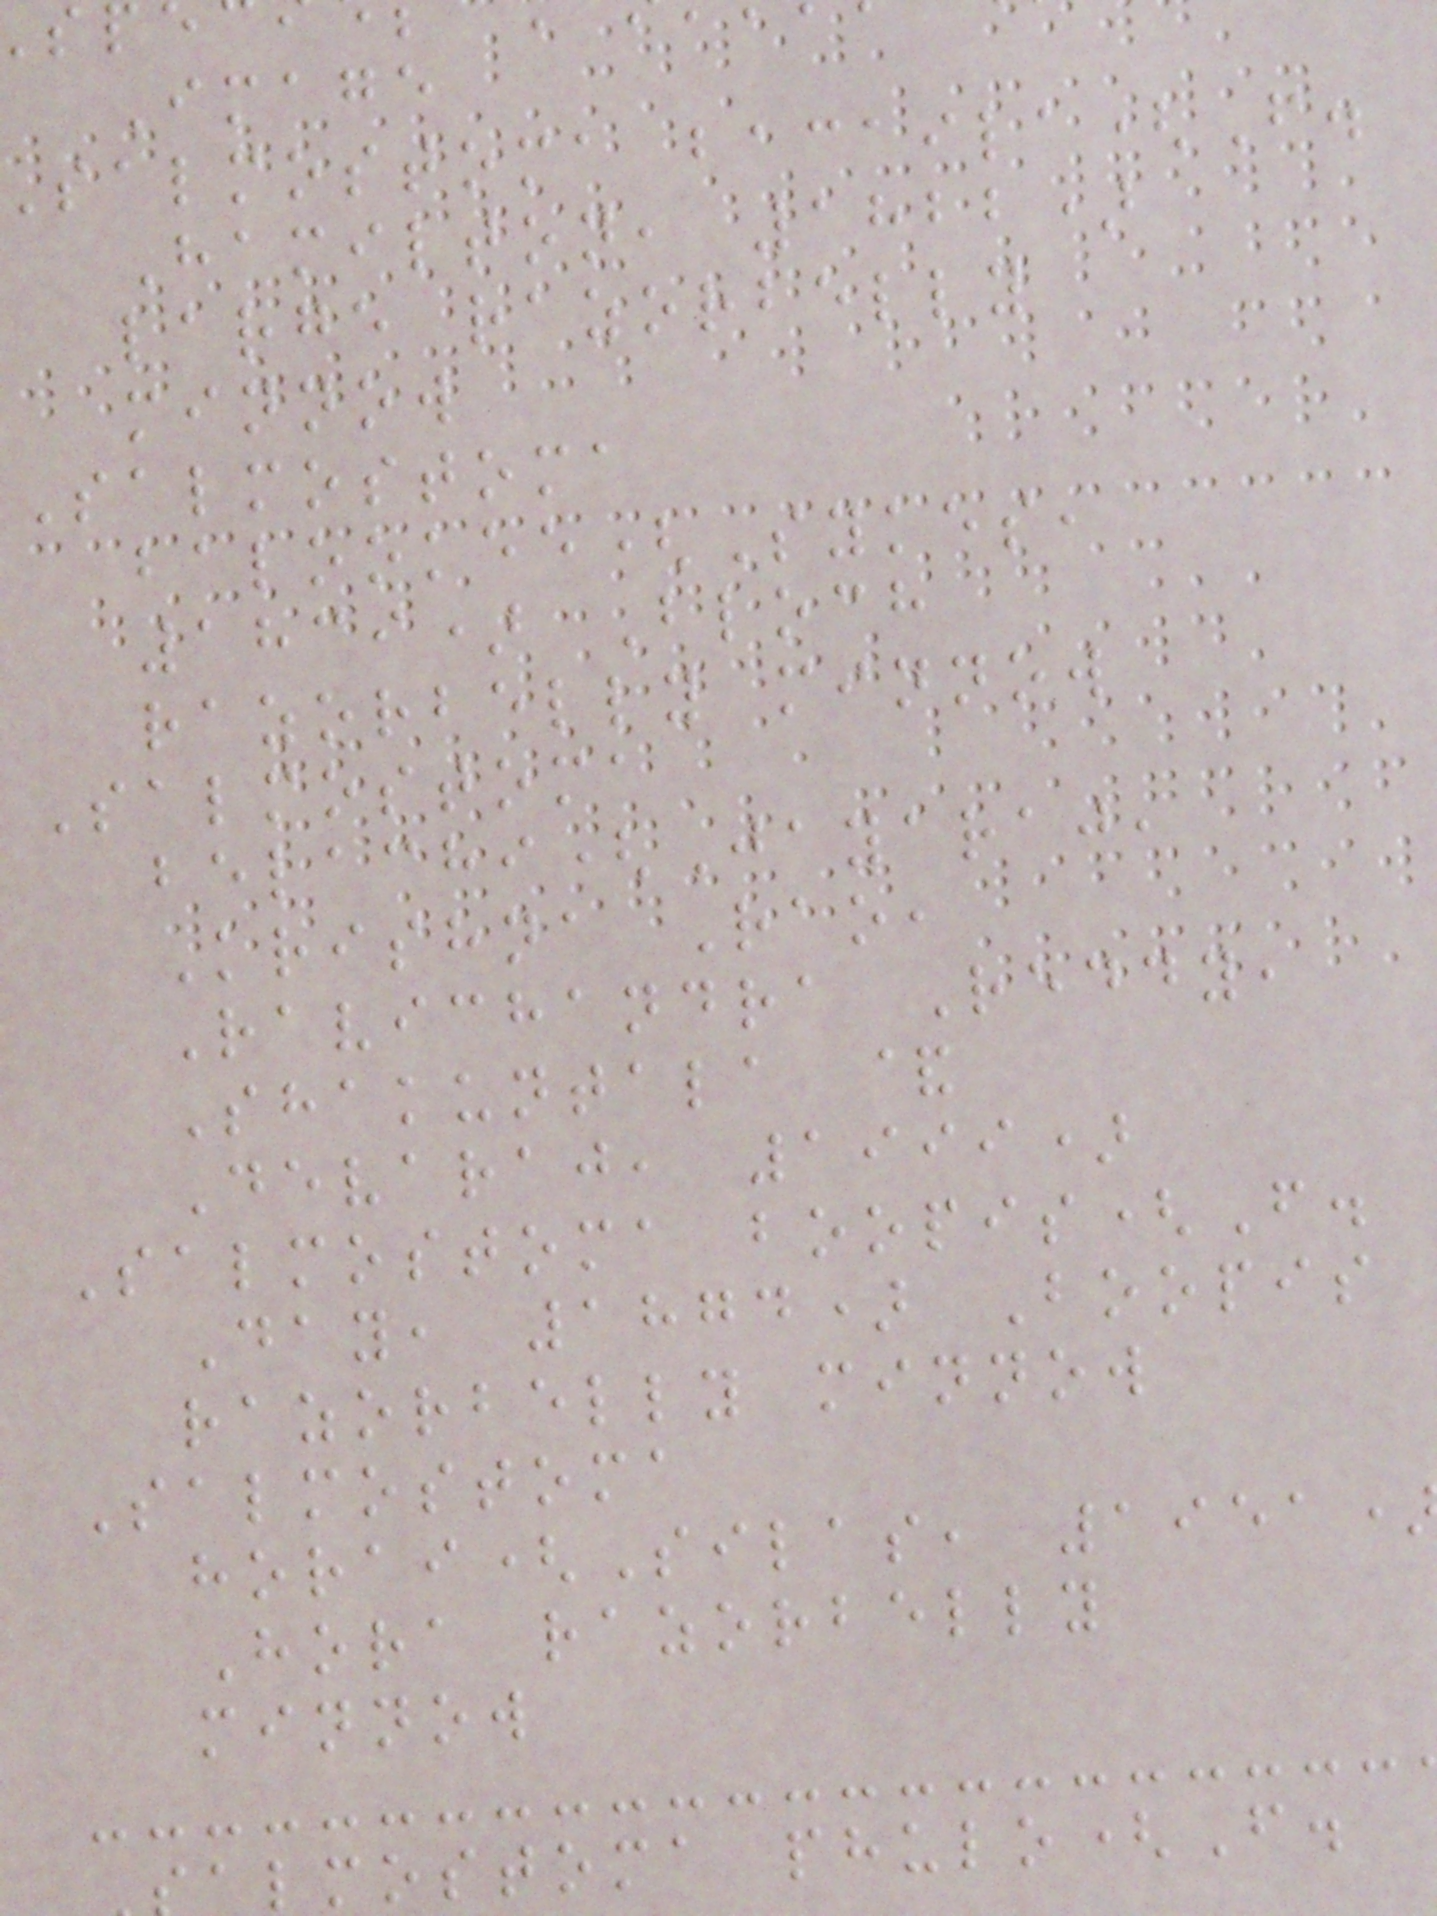Image
salmostoma bacaila(F.
Hamilton, 1822)
large razorbelly
minnow
Salmostoma
balookee(Sykes,
1839) Bloch
razorbelly minnow
Salmostoma
belachi(Jayaraj,
Krishna Rao,
Ravichandra Reddy,
Shakuntala &
Devaraj, 1999)
Salmostoma boopis(F.
Day, 1874) Boopis
razorbelly minnow
Salmostoma
horai(Silas, 1951
Hora razorbelly
minnow
almostoma phulo(F.
